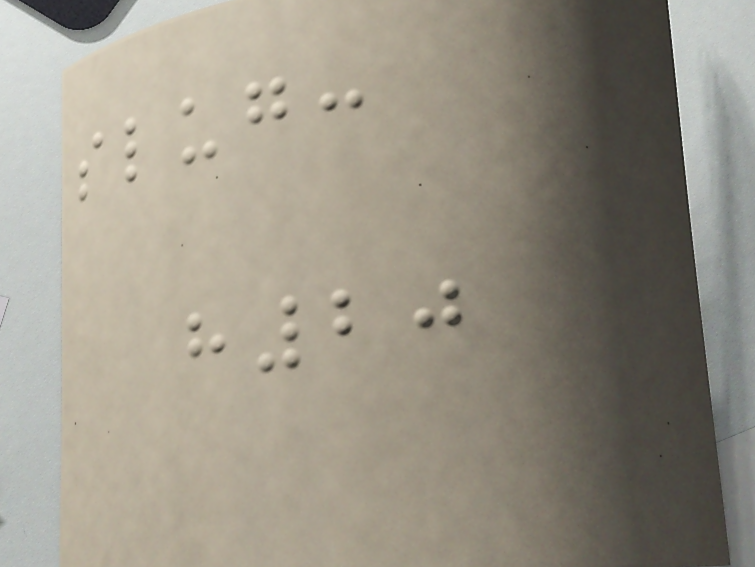slug:
h20
